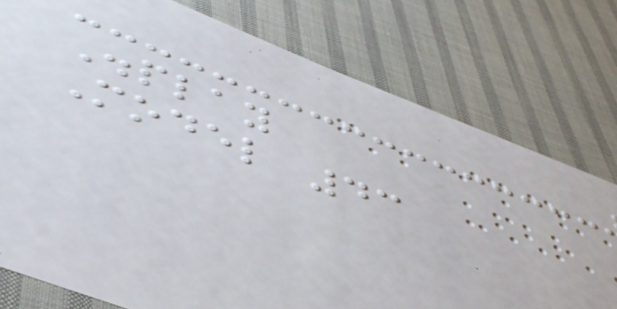Display
Model 43
